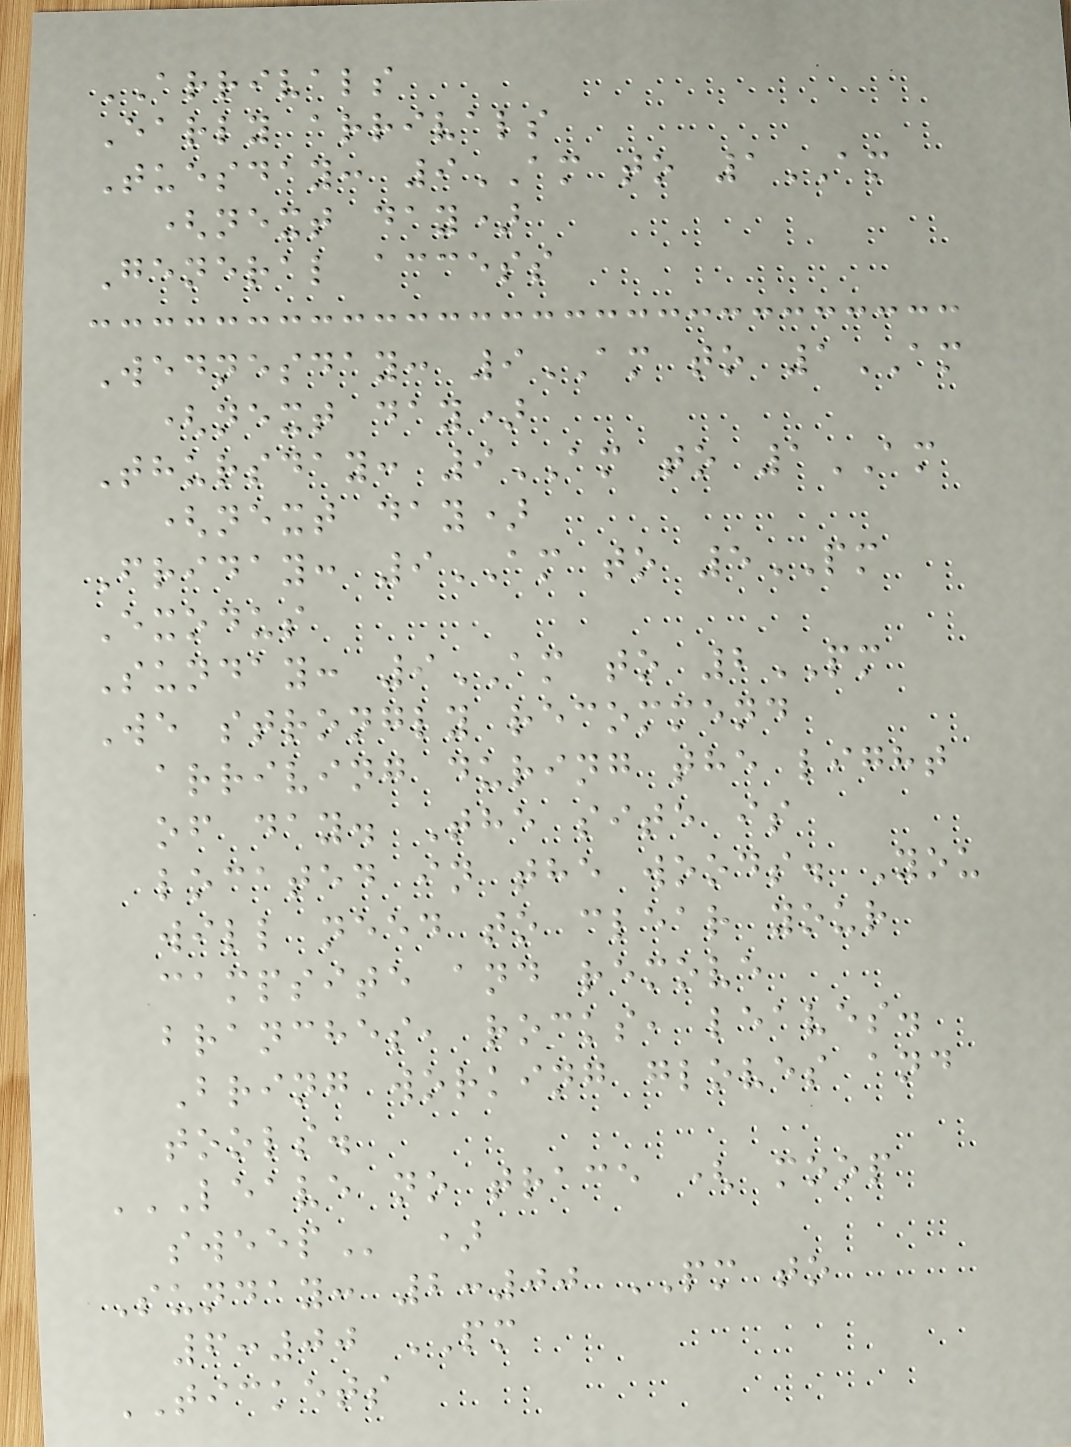ARRIVALS
Early arrivals
Tuesday: 9AM to 1AM
(next day)
General access
Wednesday: 9AM to 1AM
(next day)
Thursday: 9AM to 1AM
(next day)
Friday: 9AM to 5PM
Exodus
Sunday: 9AM to 2PM
We strongly recommend
arriving during the light
of day. The site is
located in the woods. You
will need to clear your
campsite and remove
branches, rocks, leaves.
Bring working gloves and
tools.
LEAVE NO TRACE ( MOOP
SWEEP )
Sunday: 2:00 PM to
6:00 PM
TICKETS
